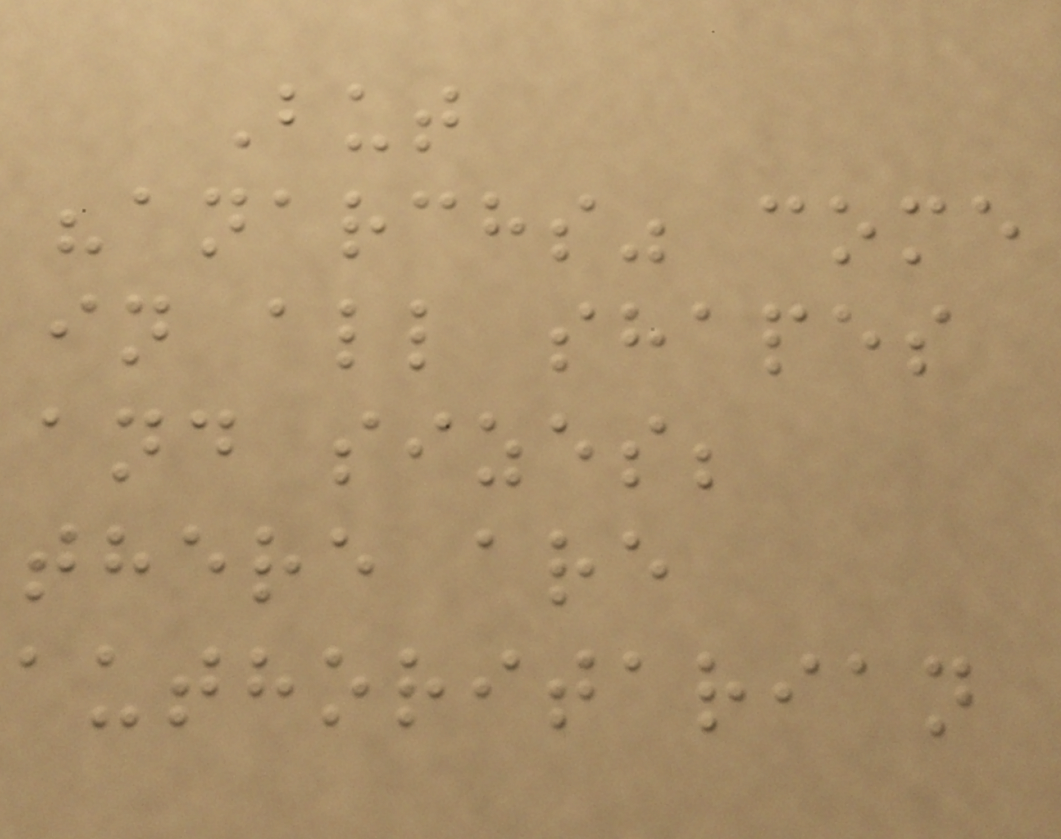But
"anarchs" come
in all shapes
and sizes;
there are
authoritarian
